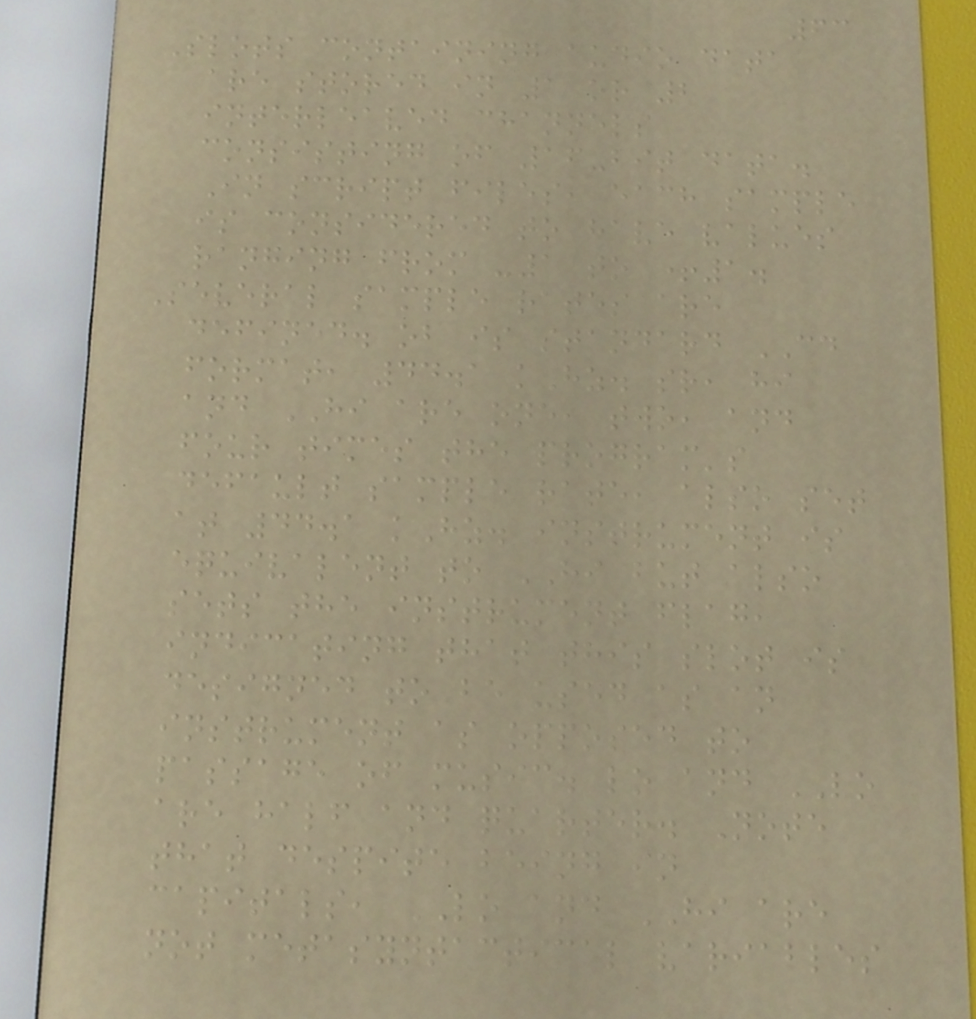63
Slots containing audio data
are stored in 1 or 2
interleaved channels
consisting of 16-bit data.
In script files, each sample
is considered to have values
ranging from -1 to +1.
Several sample rates are
defined. ob is standard CD
format, 44.1 kHz. sr, hi
and HI are one, two, and
four times the program's
default sample rate, also set
at 44.1 kHz. instrument is
equivalent to HI but also
sets the instrument flag,
indicating that this slot is
designed to be used as an
instrument as opposed to
passage of music. lo and LO
are half and quarter. Note
that despite being in
capitals, LO and HI are
not metasyntactical variables
